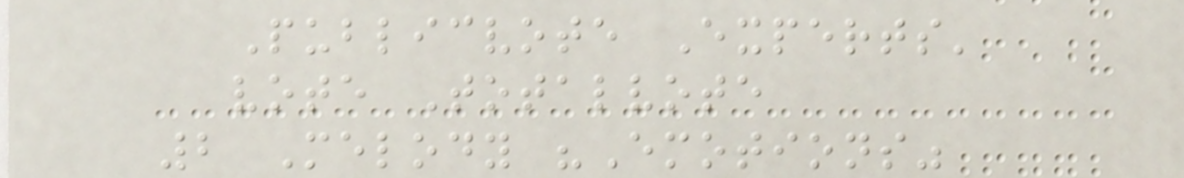Publicvote Experts'
vote Totalvote
2 Melody "Emotions"
